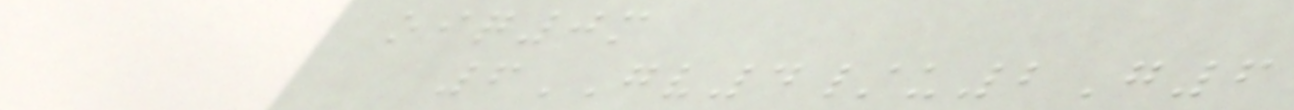oiq0m
6GV4/u2G6
